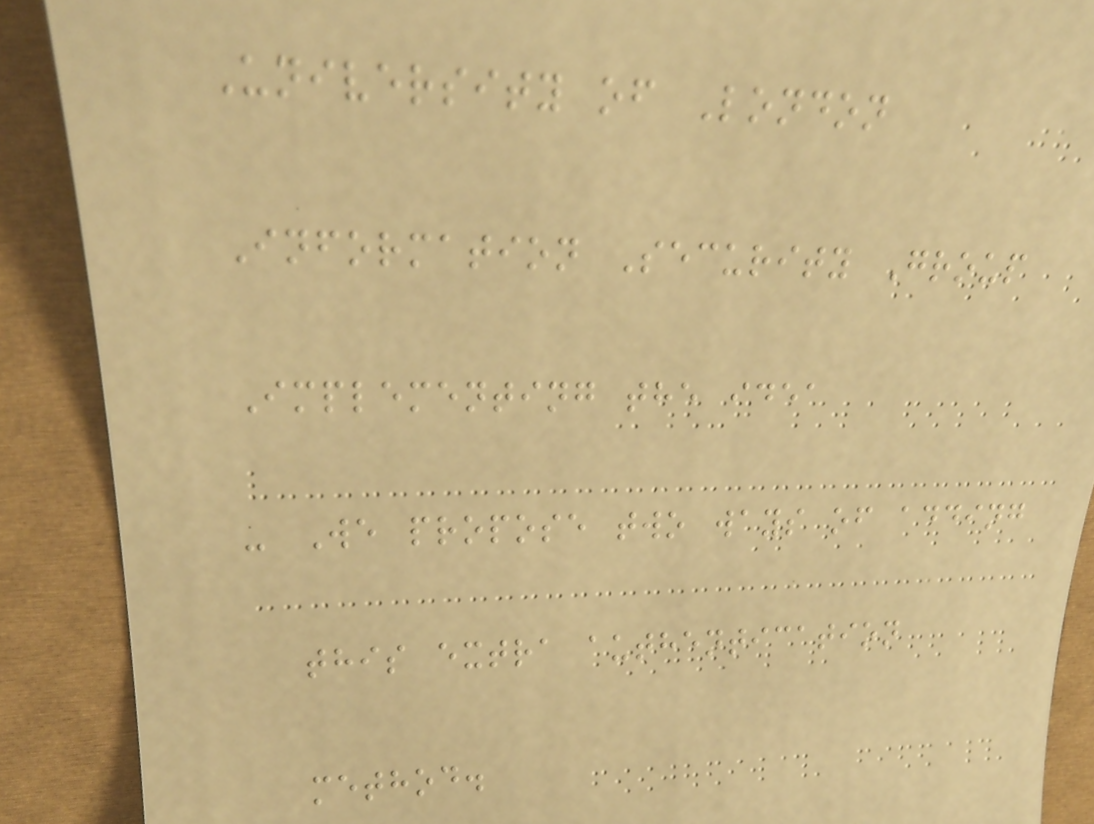University of London
Information Security Group
Implementing the idea
- We propose two ways of adding
this extra authentication
method.
